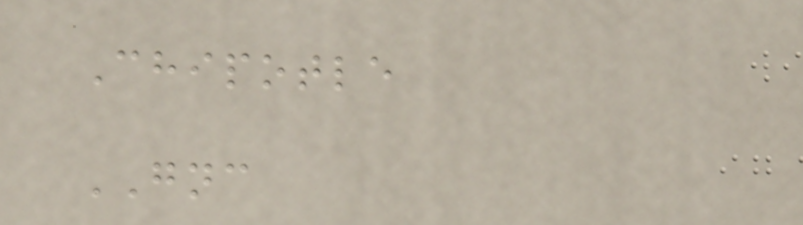Chipotle
GNC
